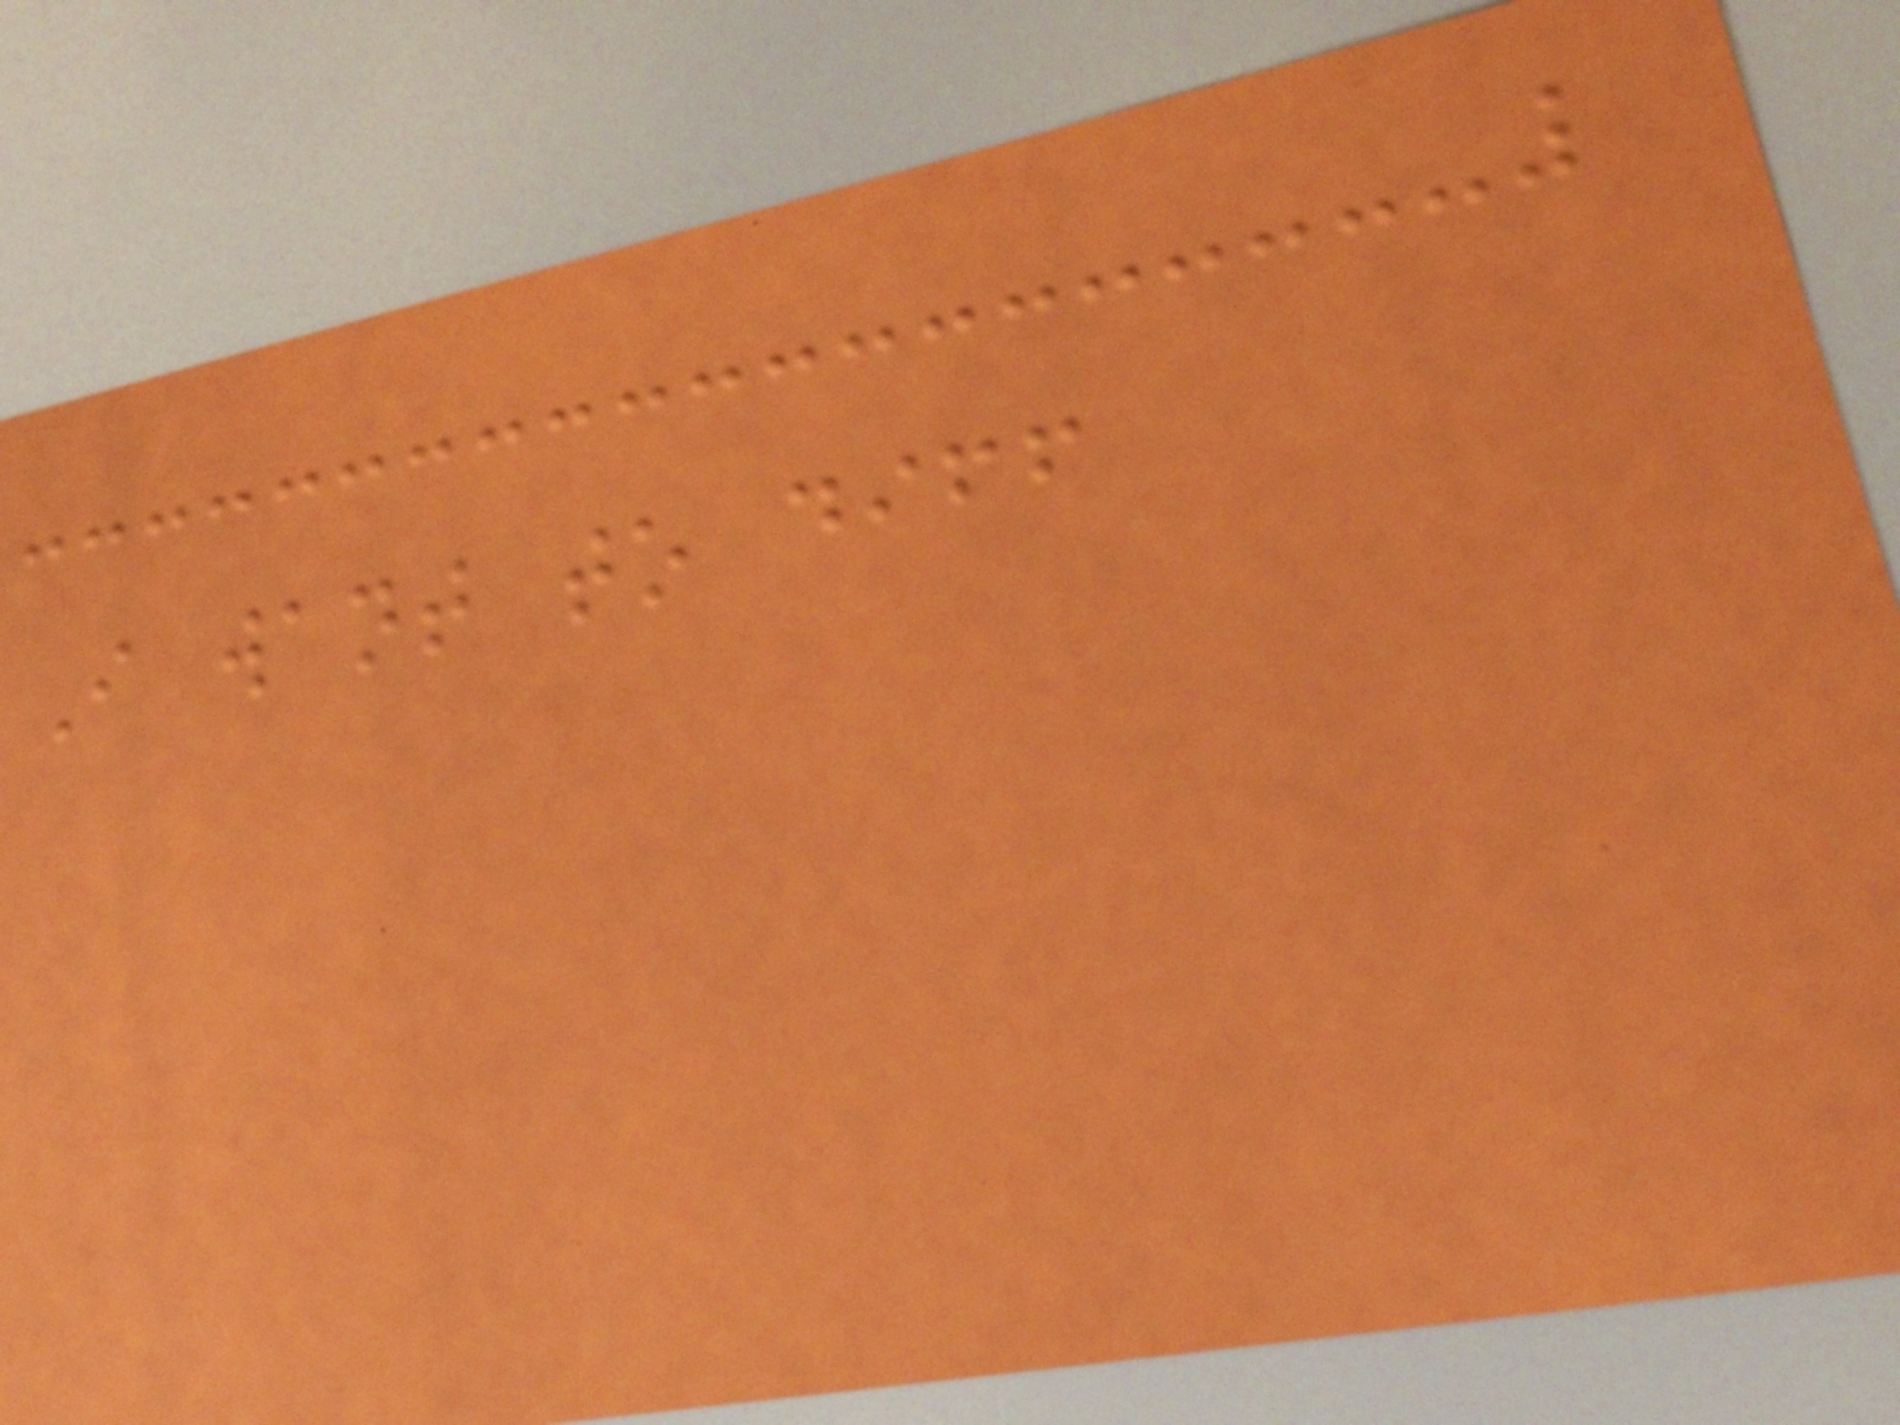I want to diff
